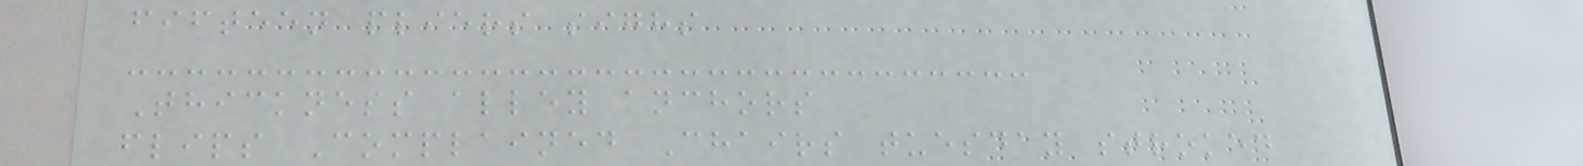fifteen pliers sighs
Thickness alley anchors
flips Complained Chairs tuesday stroked
